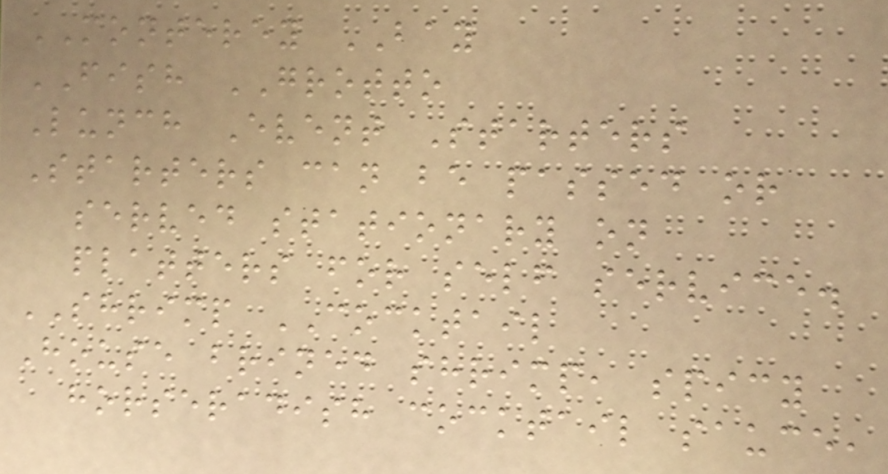MONTEREY BAY
FISH GROTTO
Lunch Event Starters
Starters can be passed or
served stationary on
platters for self service.
SHRIMP COCKTAIL
House brined shrimp, spicy
horseradish cocktail sauce,
